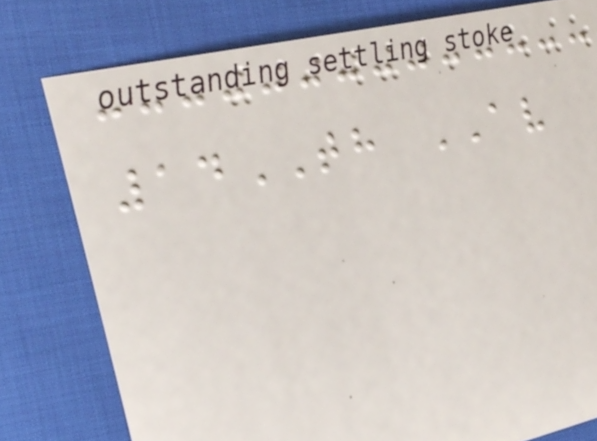14TH AV
